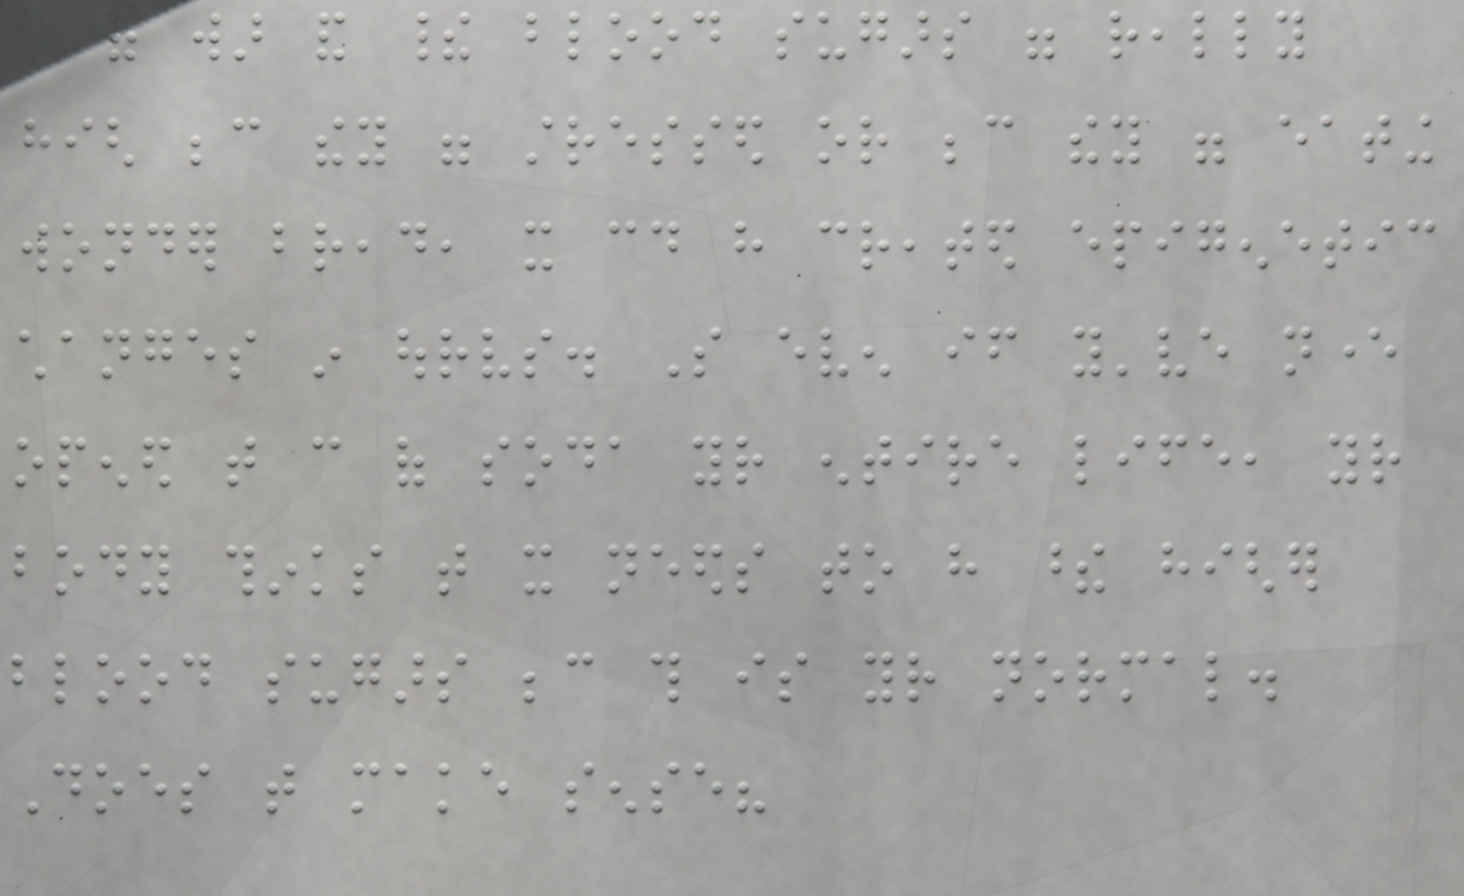of war and their blood sugars were really
high because they were stressed or because they were eating
wonder bread, it could have created epigenetic
changes in ourselves. So even if you've never
opened that can of soda your entire life, your
body thinks that it needs to have these higher
blood sugars because this is your normal.
Does that make sense?
